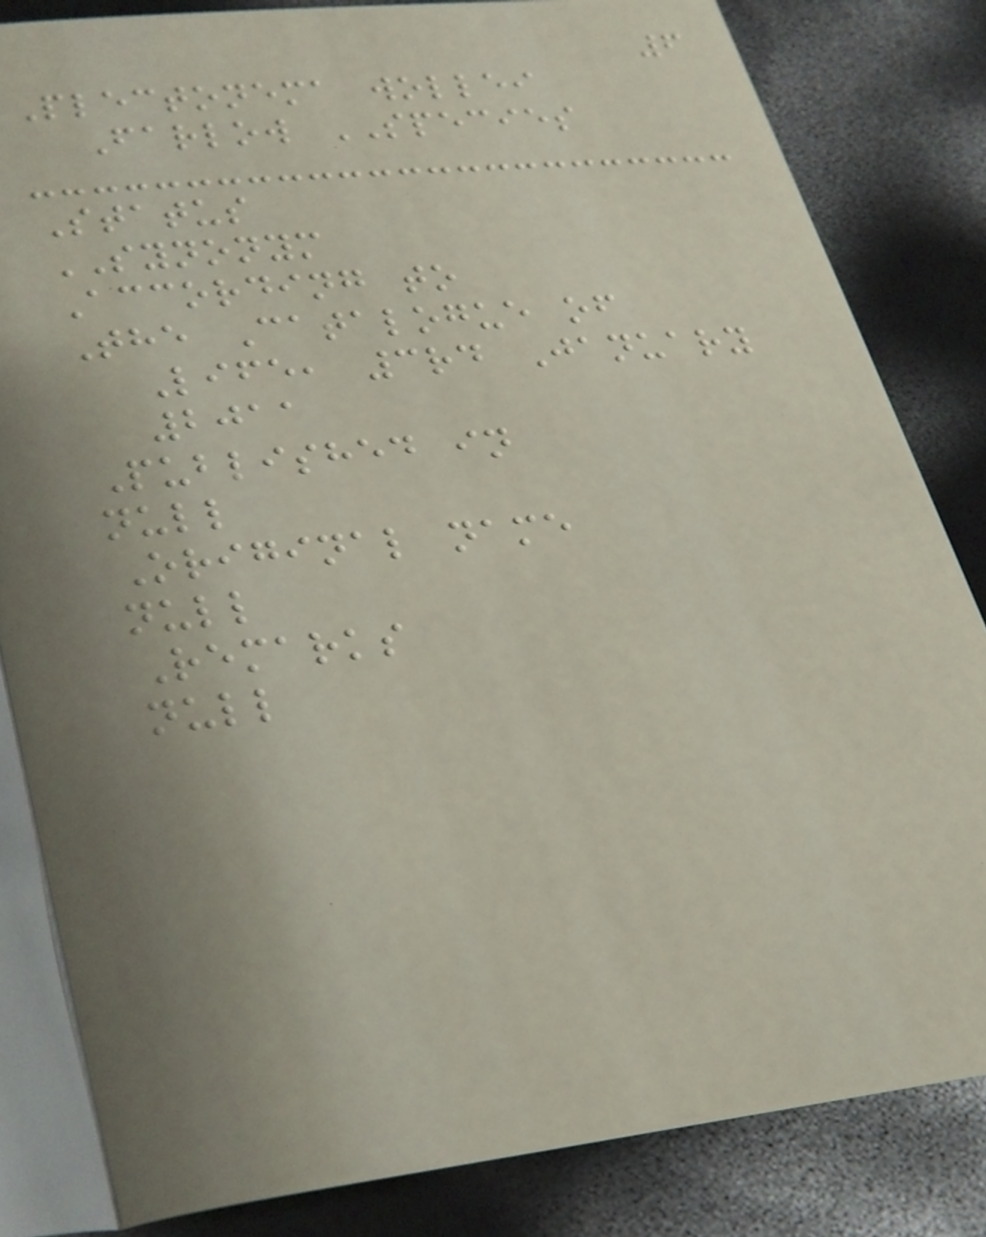6
Plectonema wollei
Farlow SPECIES
Status
SYNONYM
According to
The Catalogue of
Life, 3rd January
2011
Published in
null
Original name
null
Remarks
null
